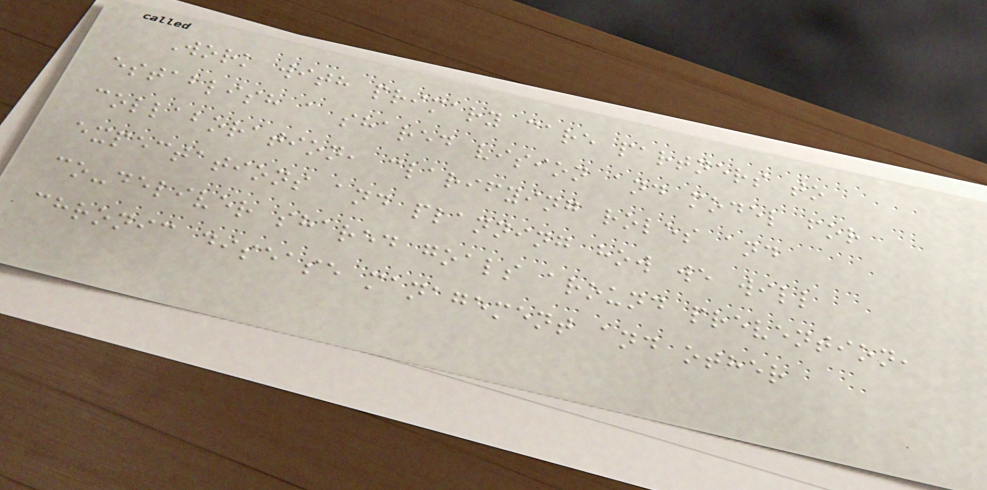Work with primary care partners to
establish a shared vision and model for
collaboration, clarifying roles and
expectations and planning how we will
co-deliver shared goals around prevention,
chronic disease management and other
